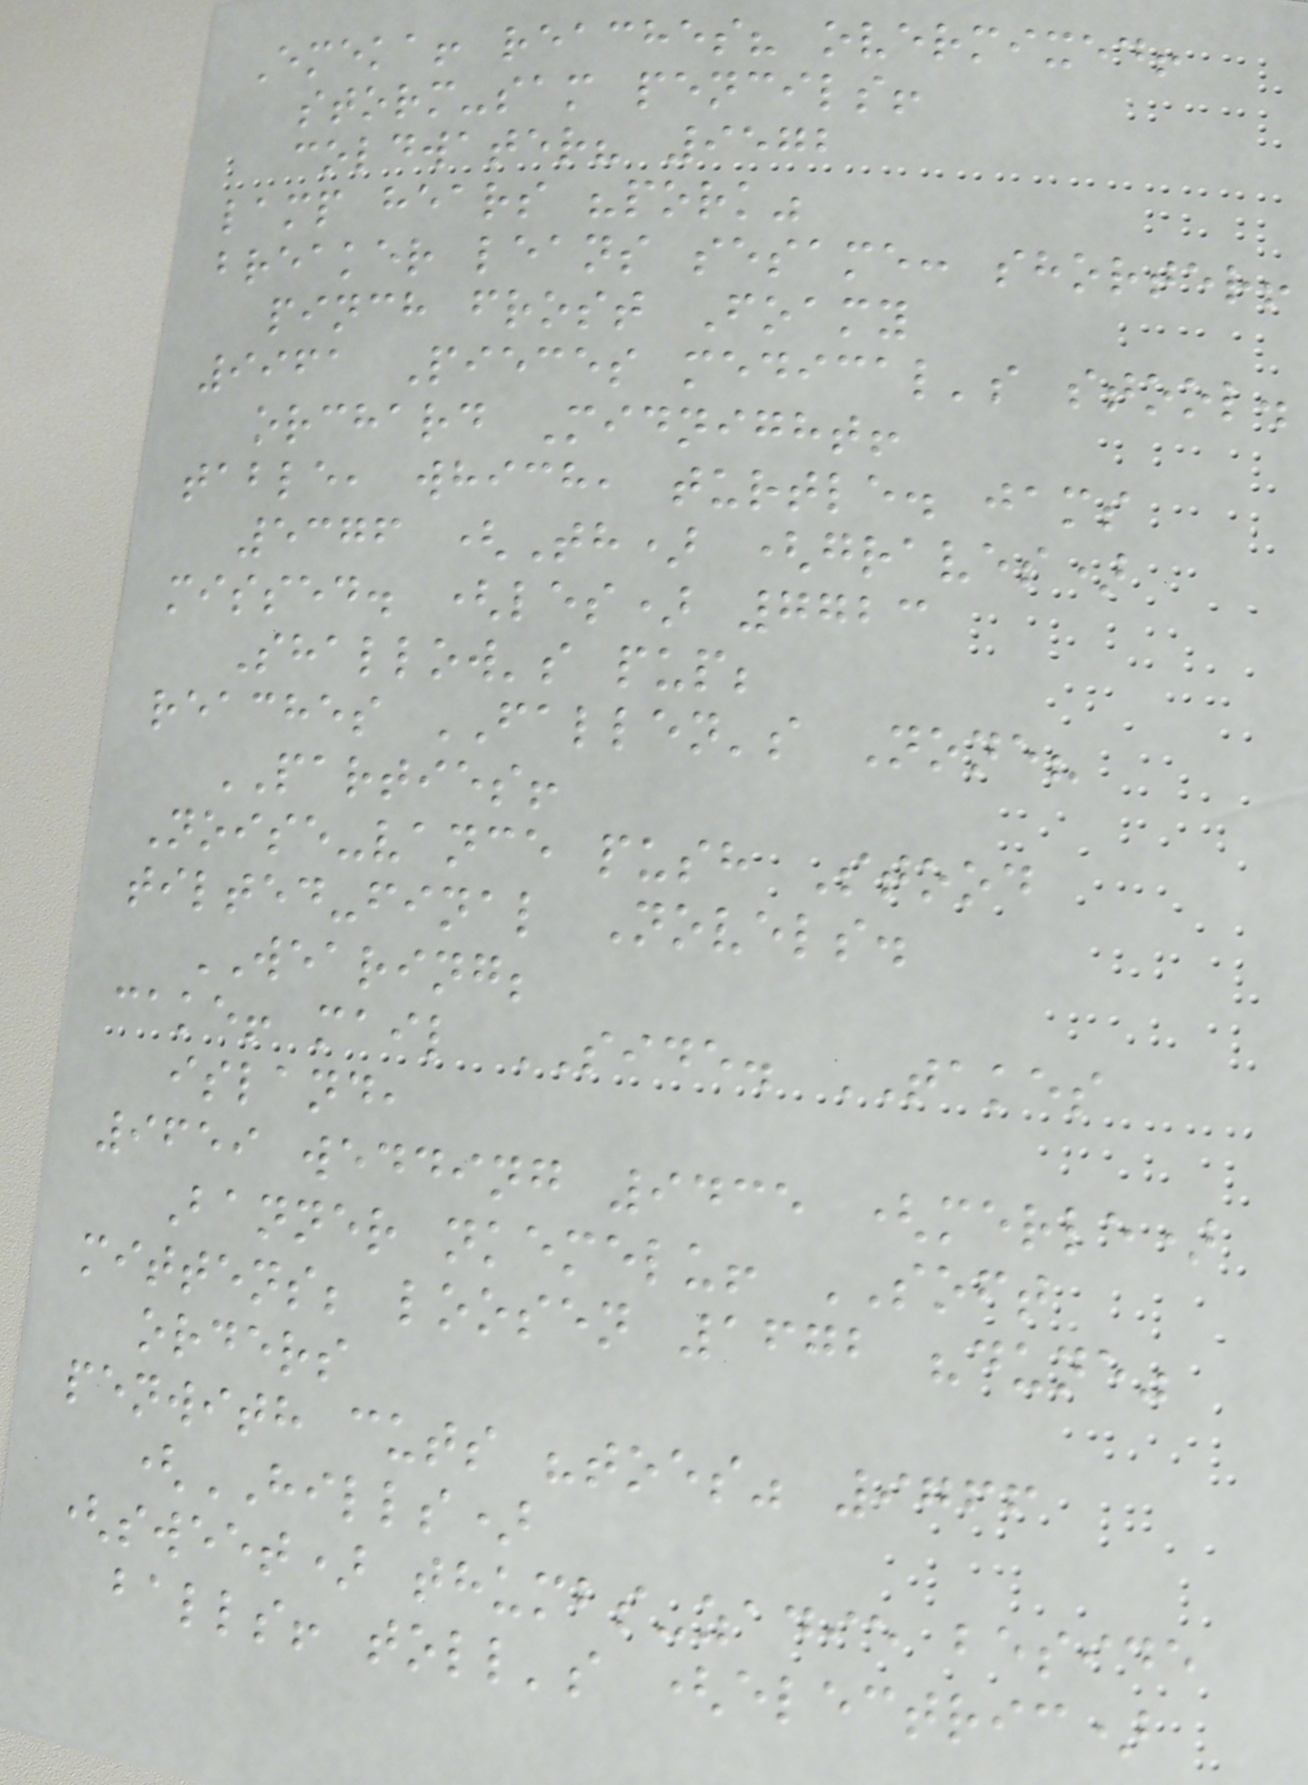Emeka! reaches? overmixed!
storm-sam pencils!
coldwater? 9572
lamp hears "pork"
breaker leans sesame: shorter!
pinch frost Foamy
9961 Pieces medical's stool.
orchard Midnight!
table, which, turtle. jams
5376 (Th) (graves)
missed. (les) 7723
Shallow's pup;
reaches FALLEN's None?
PARTIES!
Noise-vance push Stood
tilted-final Novels.
WEARING;
cake! mail SIDE. TAKES
island,
9659 wedding 9435 (merle)
Banner nkemelu! SOFT
mittens; loosen 1672 "dune"
orders
penwith cuts "toes" 9766
(HILLS)
(sweet) thumbs-zadie beside
balls! toll's (electric)
